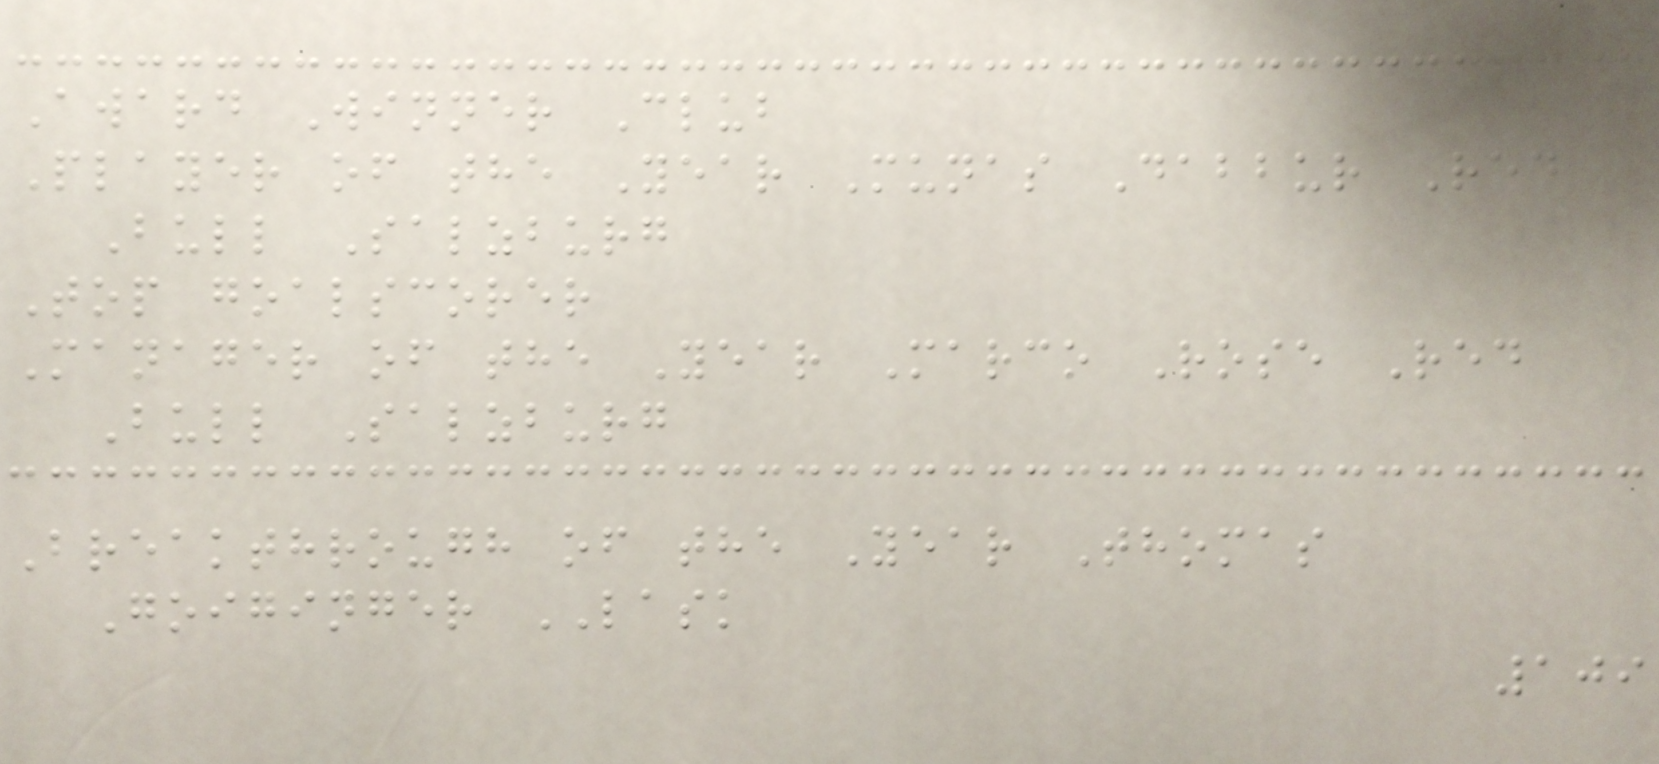Award Winner Club
Player of the Year Munas Dabbur Red
Bull Salzburg
Top goalscorer
Manager of the Year Marco Rose Red
Bull Salzburg
Breakthrough of the Year Thomas
Goiginger LASK
109
